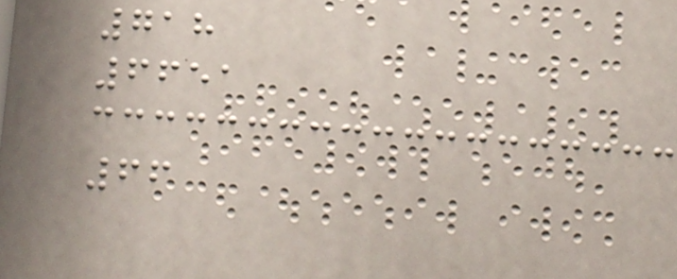718
6651
66
